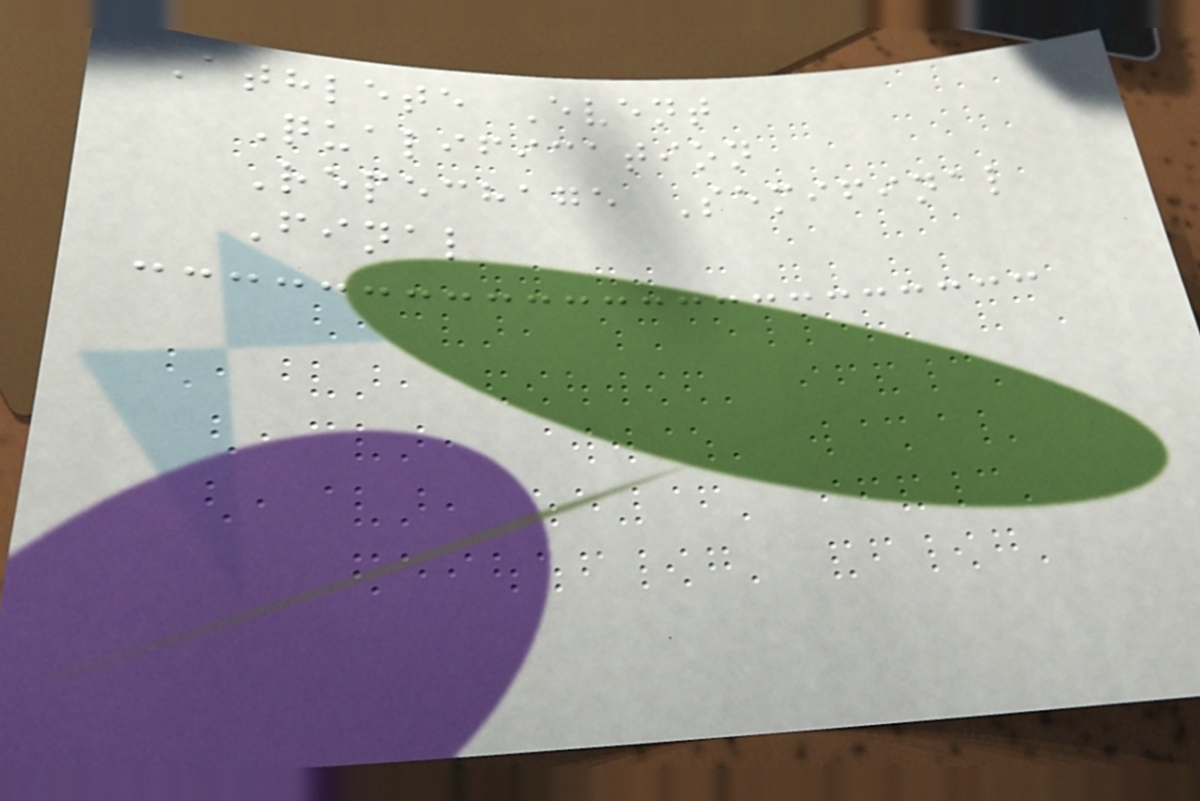Athlete Event
Qualification
Repechage Semifinal
Final
